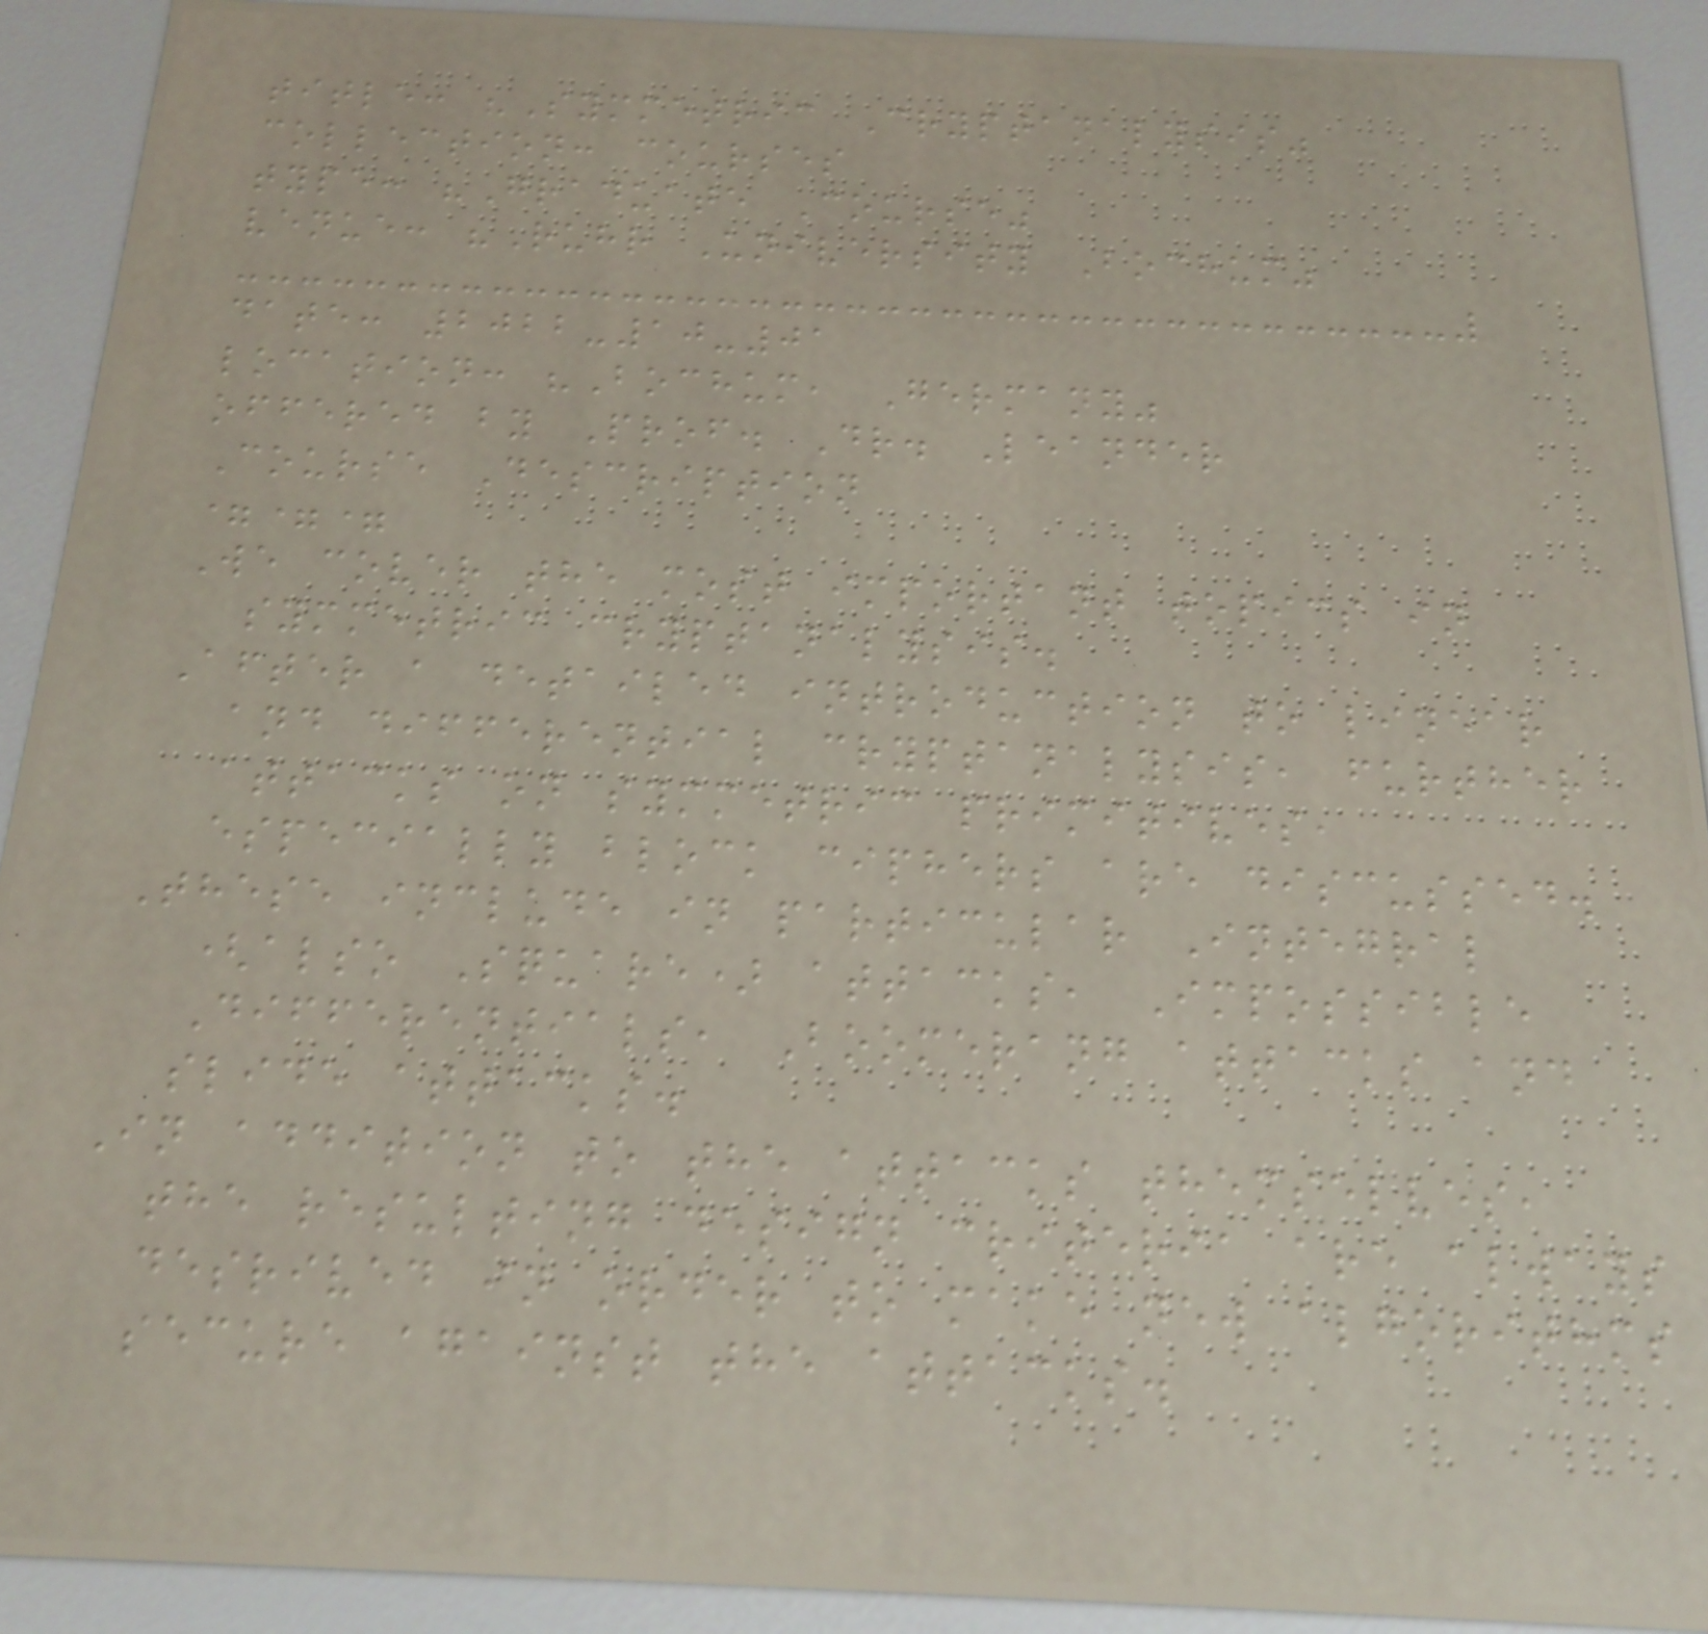title: "Symmetric Cryptanalysis"
collection: courses
type: "Graduate Course"
venue: "Ruhr University Bochum"
date: 2022-10-01
location: "Bochum, Germany"
offered by Prof. Dr. Leander
Course Description
===
We cover the most important topics in
symmetric cryptanalysis.
After a detailed introduction to linear
and differential cryptanalysis, further
attacks on symmetric primitives,
especially block ciphers are discussed.
These include in particular Integral
(also Square) attacks, Impossible
Differentials, Boomerang attacks and
slide attacks.
In addition to the attacks themselves,
the resulting design criteria are always
desrived in order to make new algorithms
secure against the attacks.
